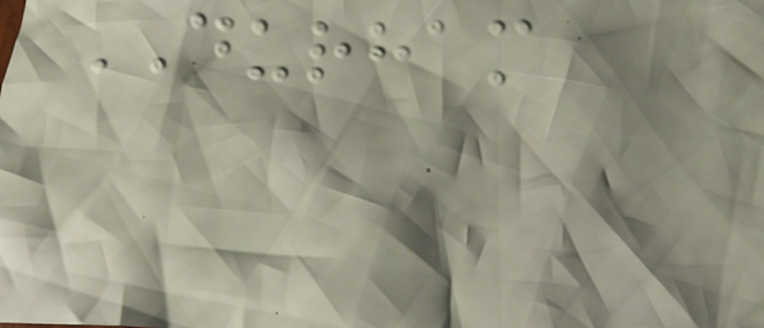DURHAM
